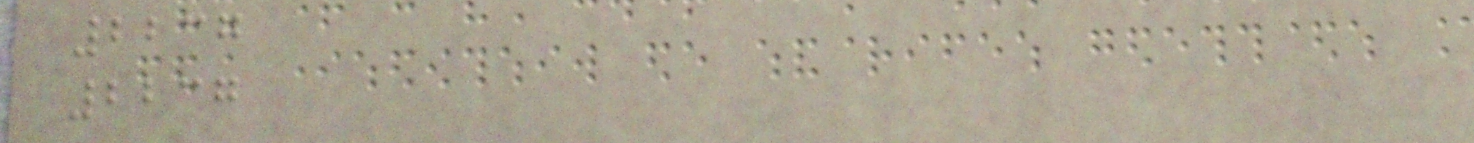2237
2237
